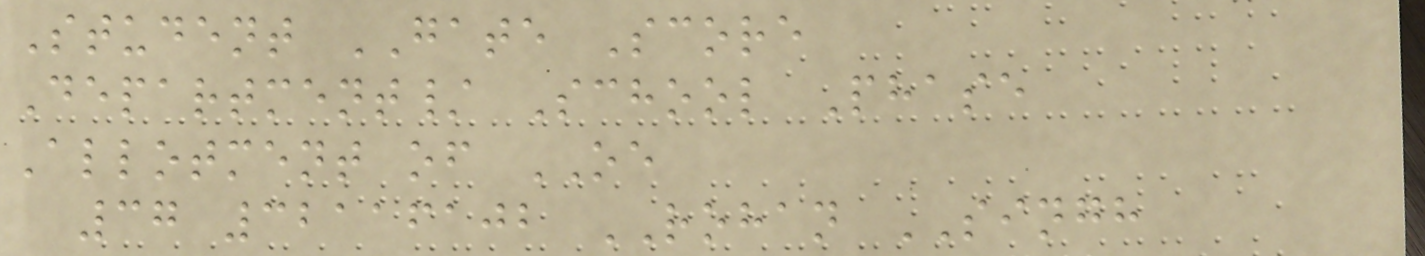Student GATE Score
Department/ School Phase
Allotment of OE
37 32116102 ROHAN SINGH
